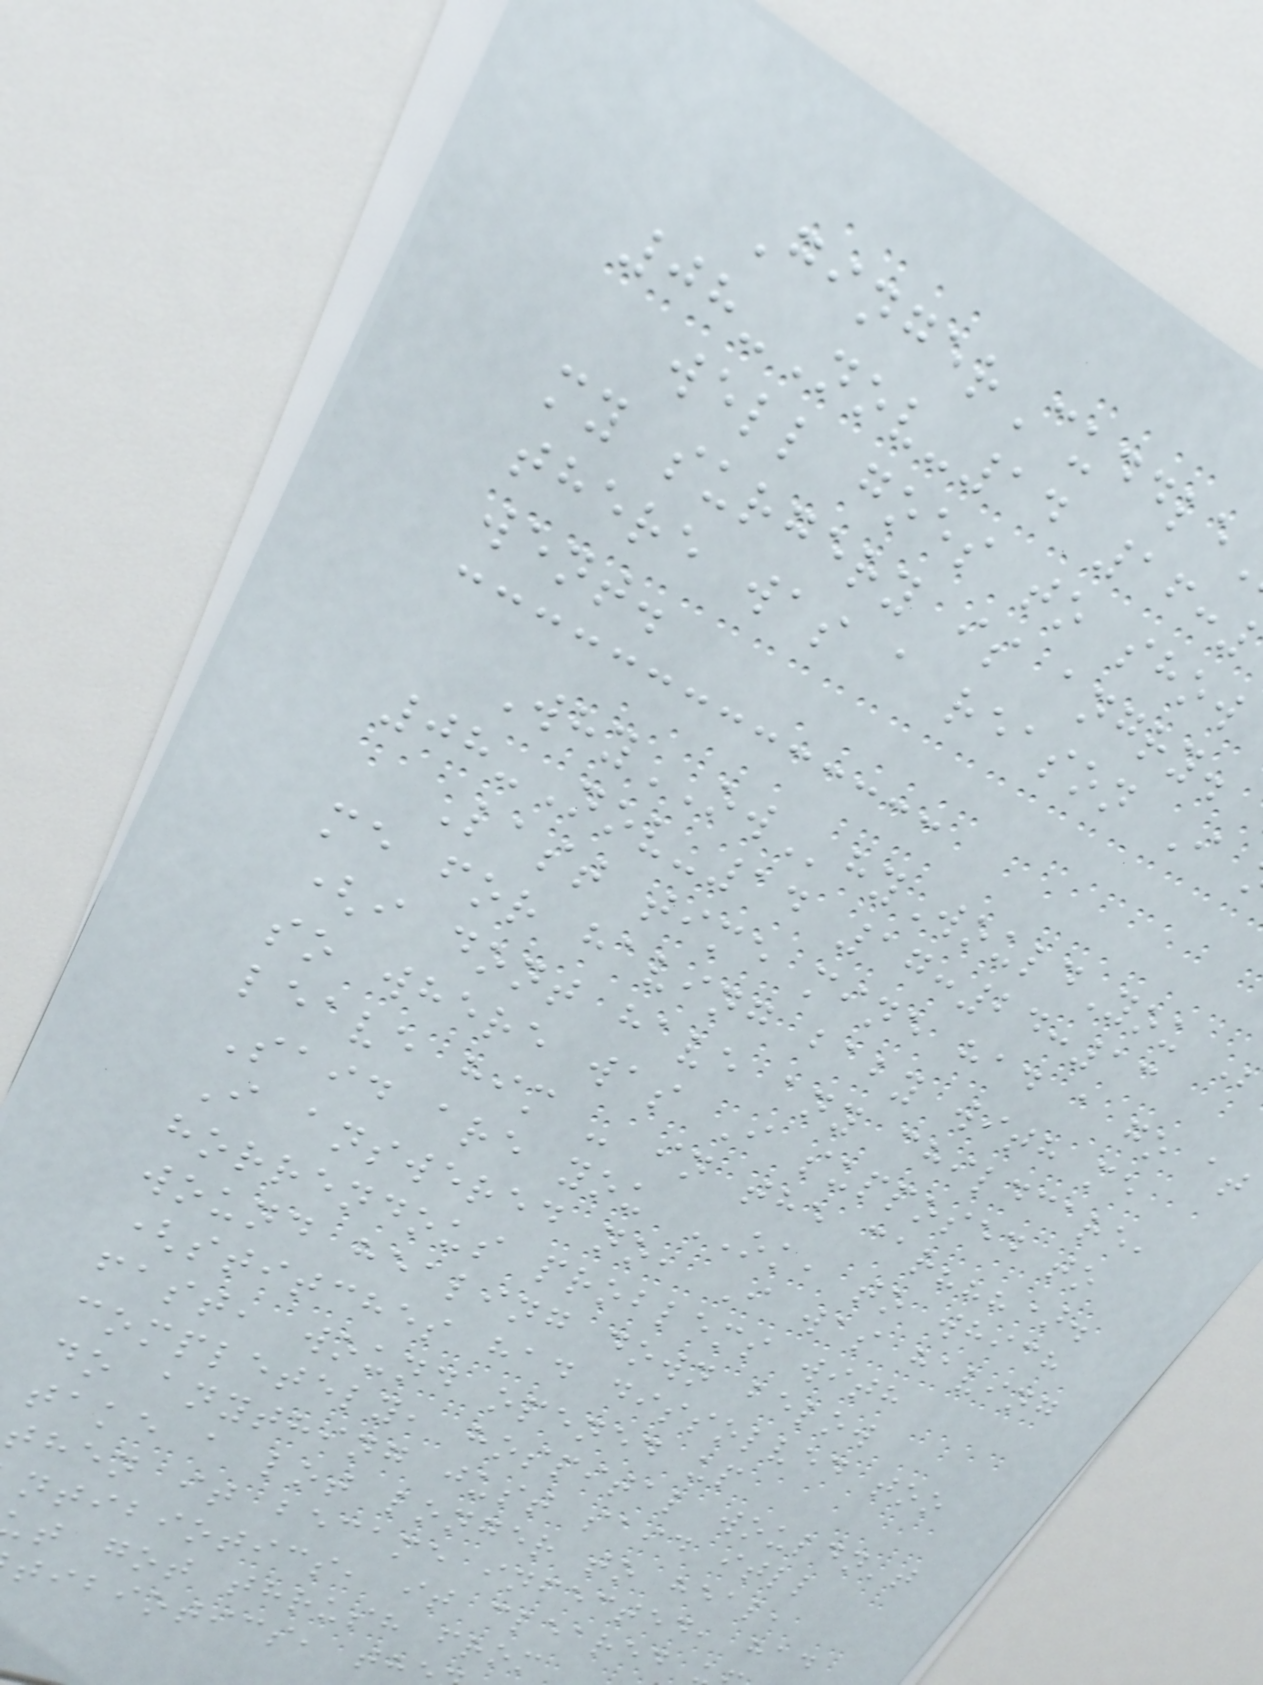GingerCuddle
08-Nov-14 16:
well goes to show
my surgery is angry.
there was a reason I
went.
WhyOWhyWouldYou
08-Nov-14 17:24:13
Last time mine had a go at
me for having baby with me
(i dont have any childcare,
so where was I supposed to
leave him - in the car???).
Said are you OK, to which
I answered no, I was having
horrendous problems with
wound healing down below
(stitches had dissolved too
fast, wound opened up
completely, hospital wouldn't
do anything just said itll
take a lot longer to heal,
then it became infected, had
ntibiotics, it cleared
t got thrush from
tibiotics, th
